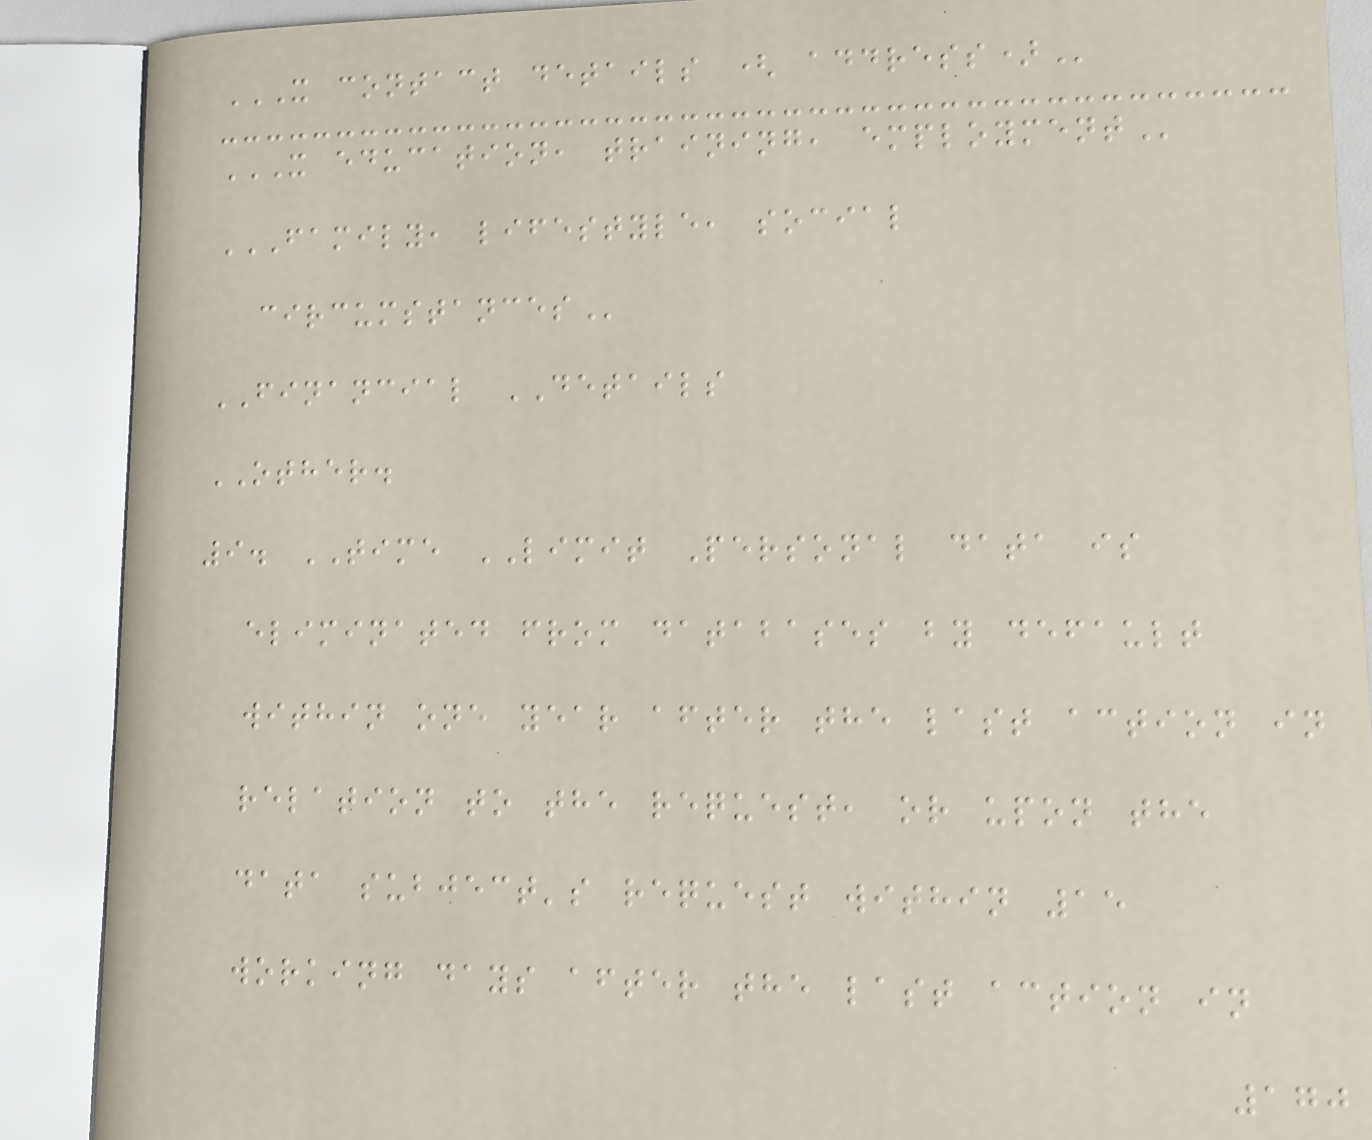X CONTACT DETAILS ( ADDRESS)
X EDUCATION, TRAINING, EMPLOYMENT
FAMILY, LIFESTYLE, SOCIAL
CIRCUMSTANCES
FINANCIAL DETAILS
OTHER.
9. TIME LIMIT Personal data is
eliminated from databases by default
within one year after the last action in
relation to the request, or upon the
data subject's request within 15
working days after the last action in
170
